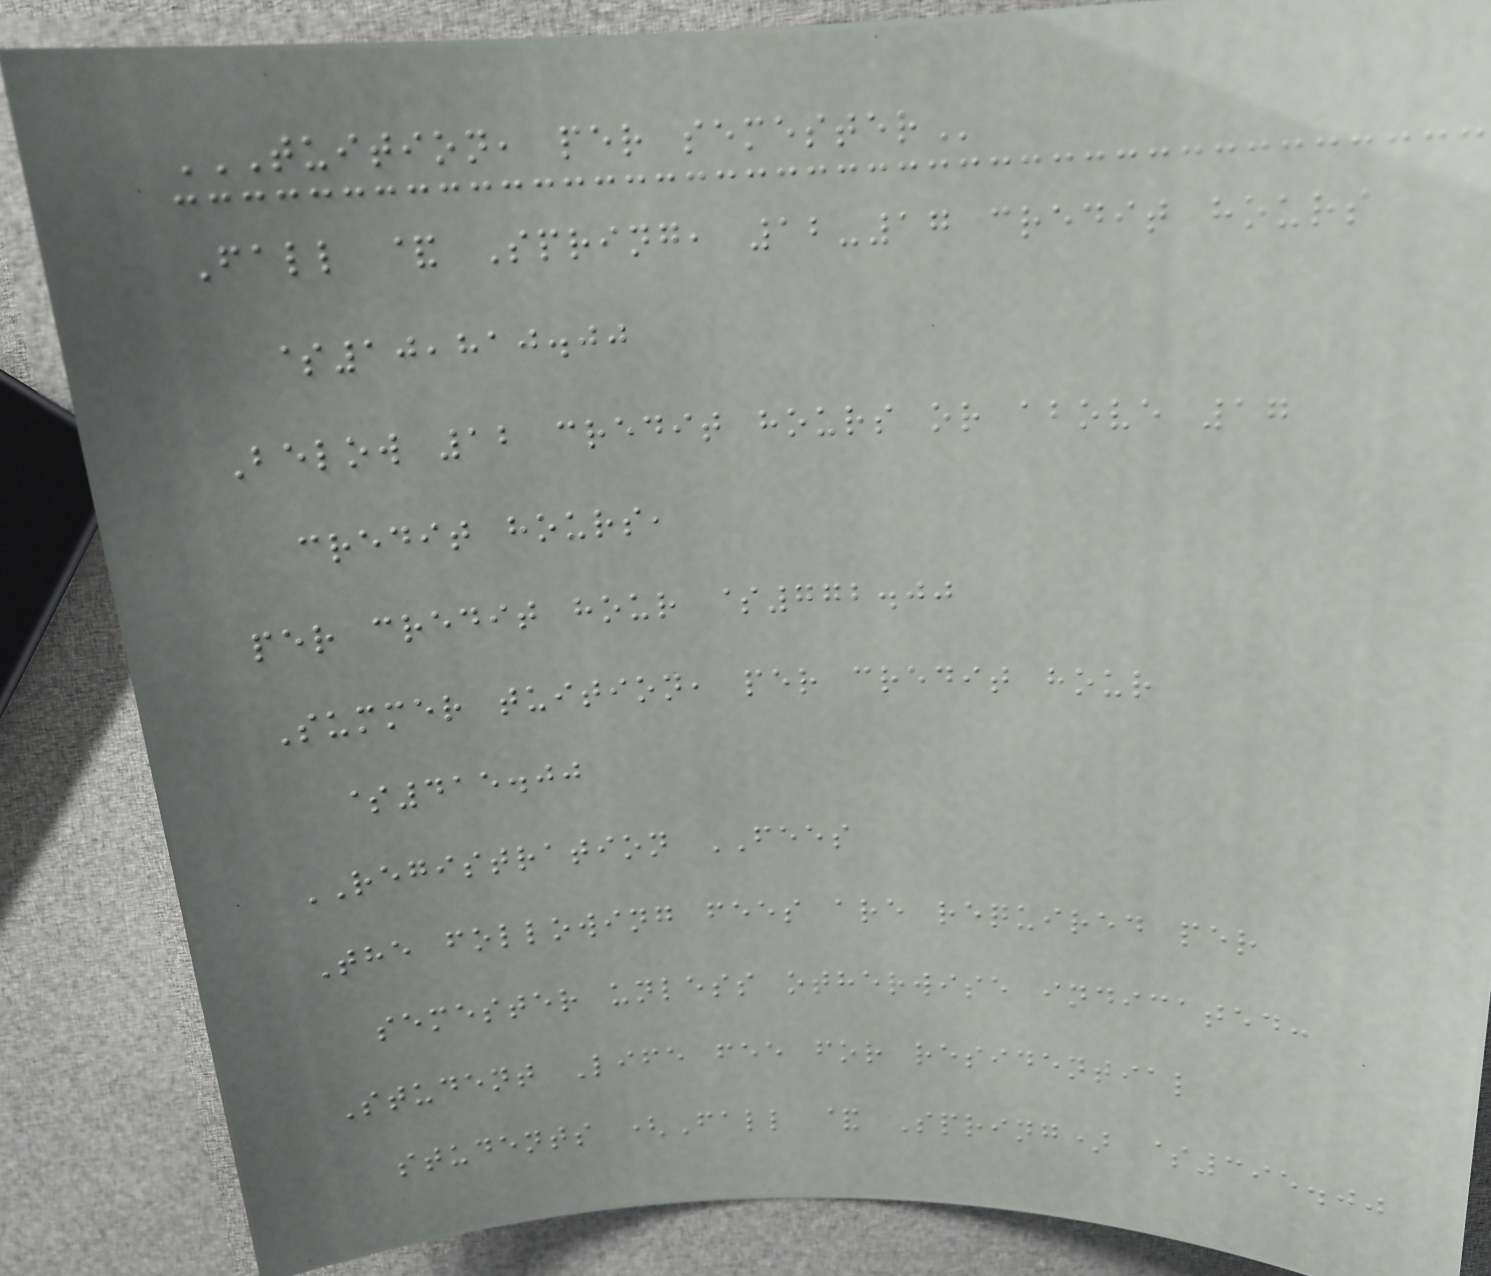TUITION, PER SEMESTER
Fall & Spring, 12-17 credit hours
$10,810.00
Below 12 credit hours or above 17
credit hours,
per credit hour $772.00
Summer tuition, per credit hour
$415.00
REGISTRATION FEES
The following fees are required per
semester unless otherwise indicated:
Student Life fee for residential
students (Fall & Spring) $395.00
